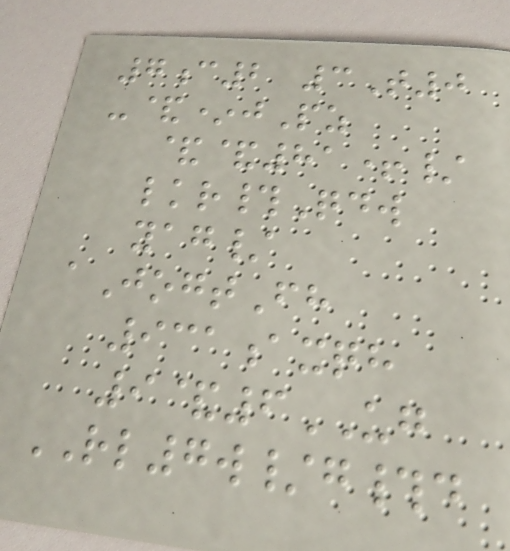7c2 3T0
-&*jPz
&&81+/
lkr#Qdw
yag/
aJogtFh
931axqh
9&6UG
RL7w/g#d
